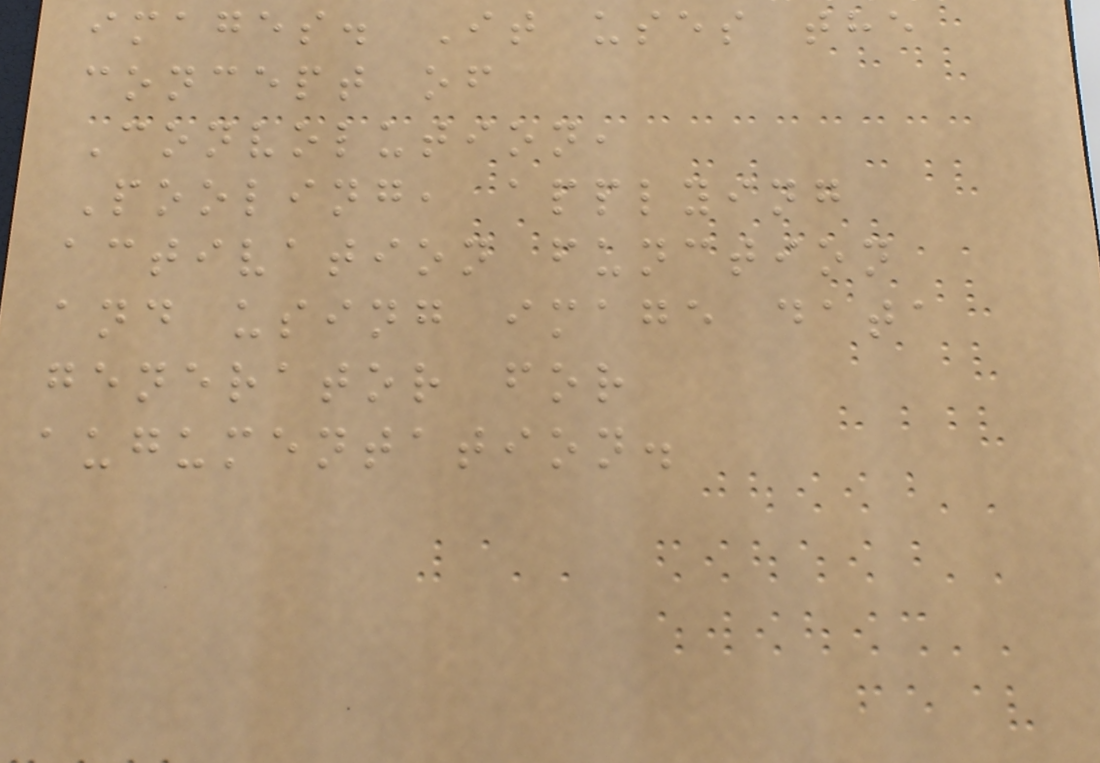images. It uses the
concept of
Convolution,
Pooling, applying
activation function
and using image data
generator for
augumentation.
